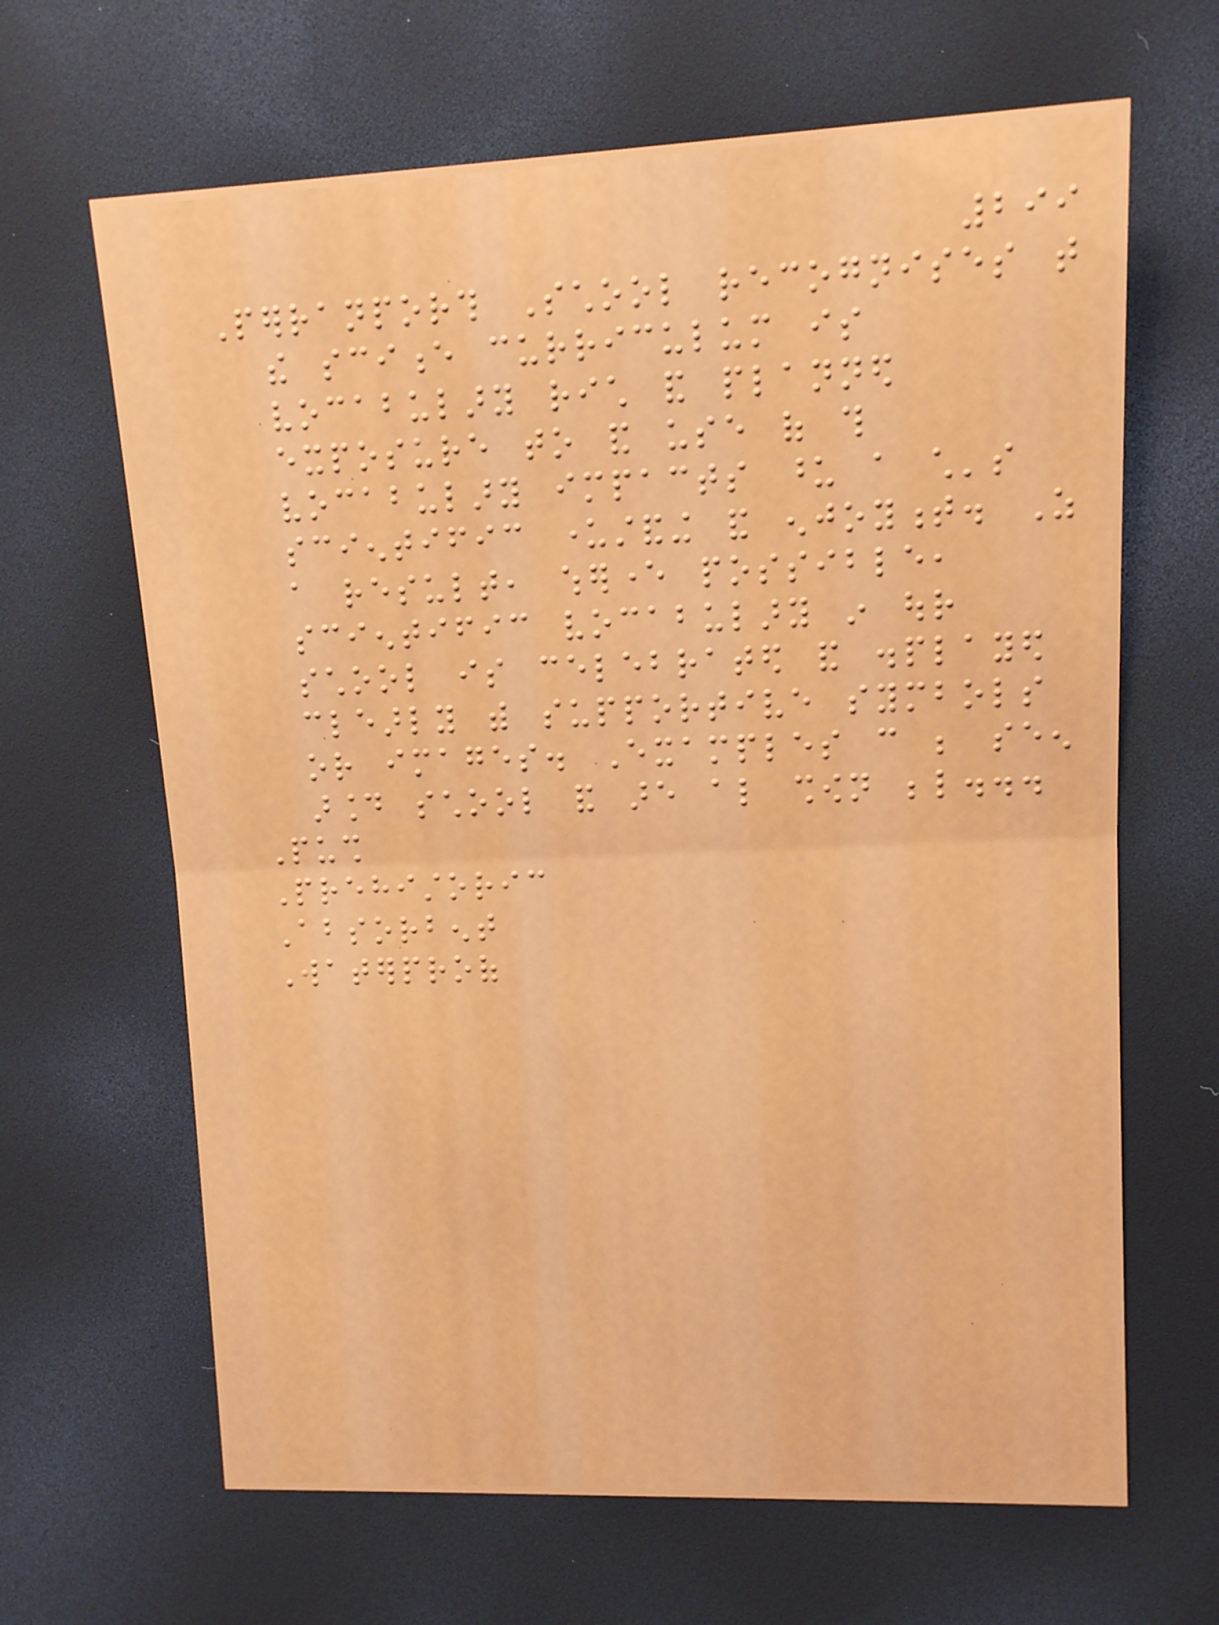299
Perranporth School recognises that
the science curriculum is
vocabulary rich and planned
exposure to and use of this
vocabulary impacts upon a child's
scientific understanding and enjoyment. As
a result, wherever possible,
scientific vocabulary in our
school is celebrated and displayed
clearly with supportive symbols
or images. Examples can be seen
around school and are also shown below...
Push
Prehistoric
Absorbent
Waterproof
